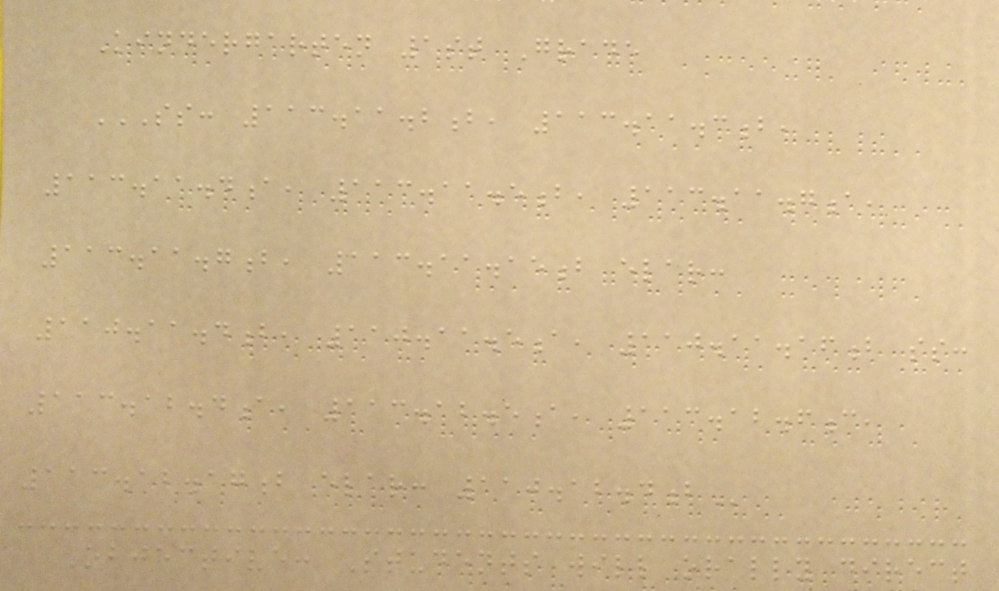Kindergarten 1st Grade
SS: 113.11.2B, 113.11.3B,
113.11.4A, 113.11.5B, 113.11.7A,
113.11.7B, 113.11.15B ELAR:
110.11.4B, 110.11.5A, 110.11.16B SS:
113.12.4A, 113.12.5A, 113.12.6C,
113.12.17B ELAR: 110.12.4B
Objective: Students will orally direct
